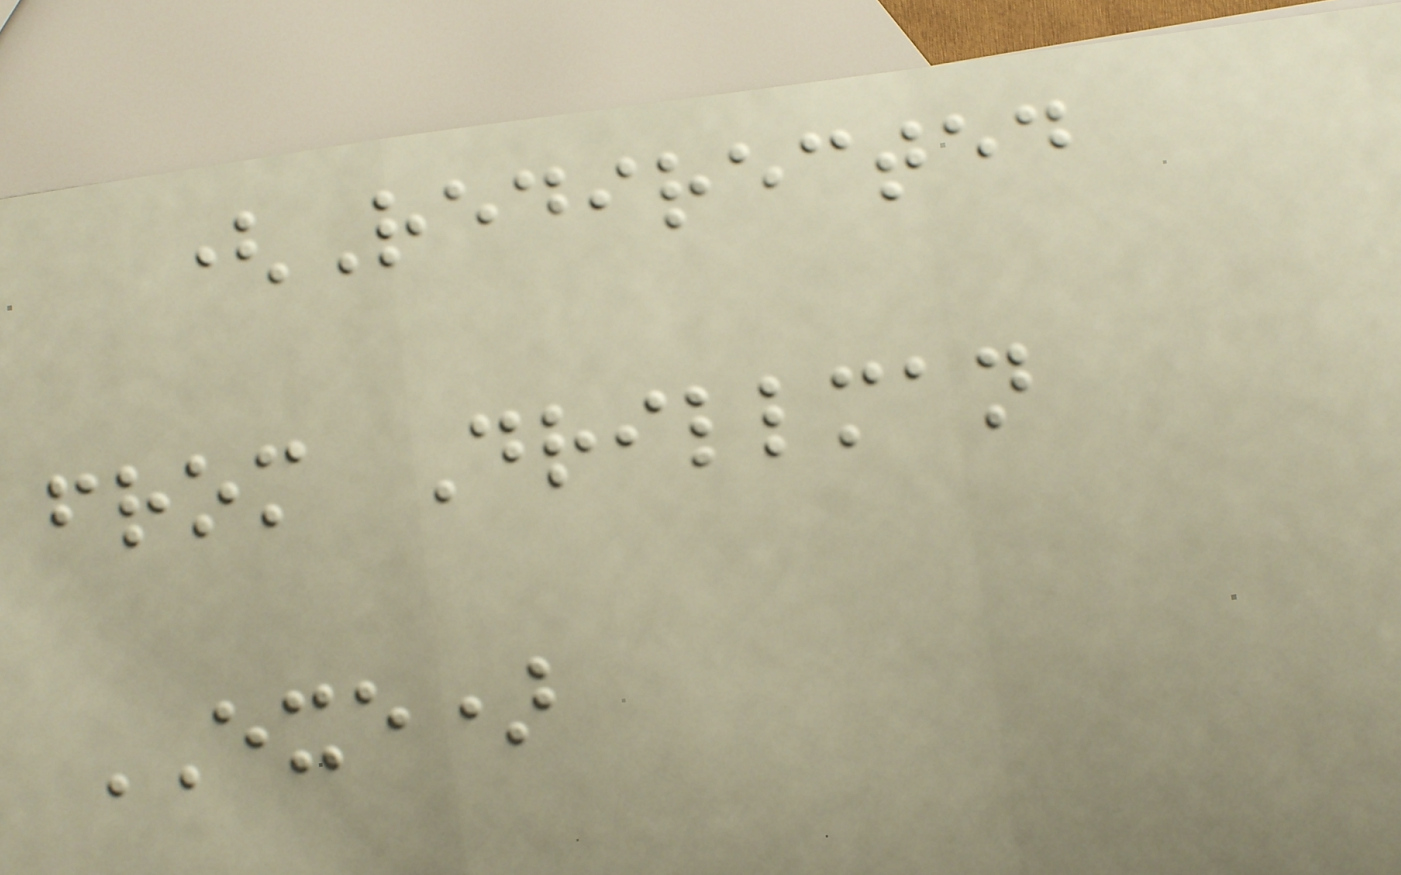(Redirected
from Drillman
EXE)
